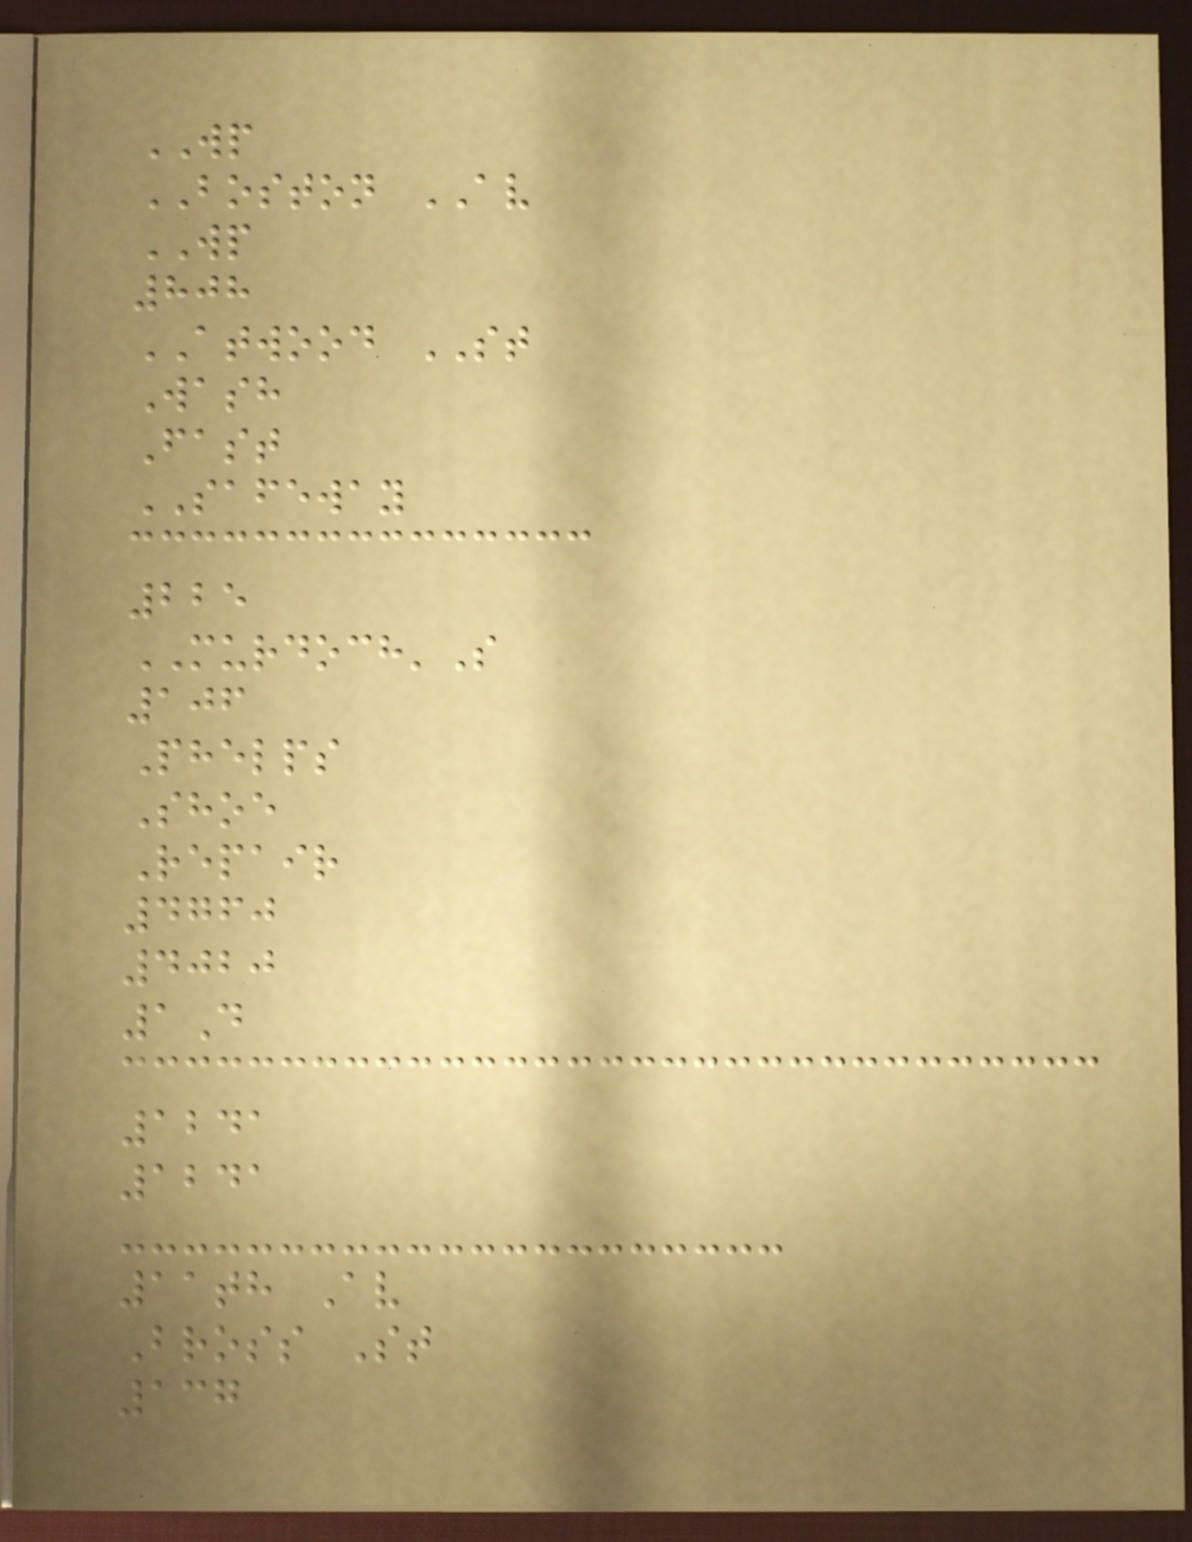WP
BOSTON AV
WP
808
ATWOOD ST
Wash
Fast
SAFEWAY
225
MURDOCH'S
106
Phelps
Shoe
Repair
4760
4020
1D
1241
1241
11th Av
Bross St
137
